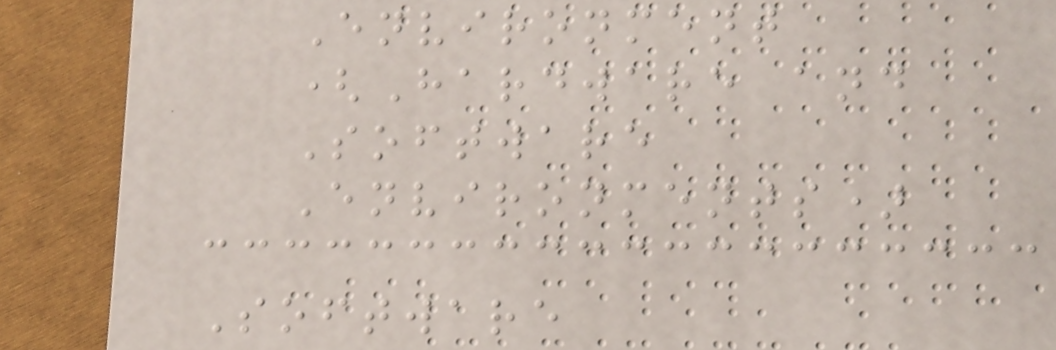Environment
(Hardware and
Software
Environments)
Software
